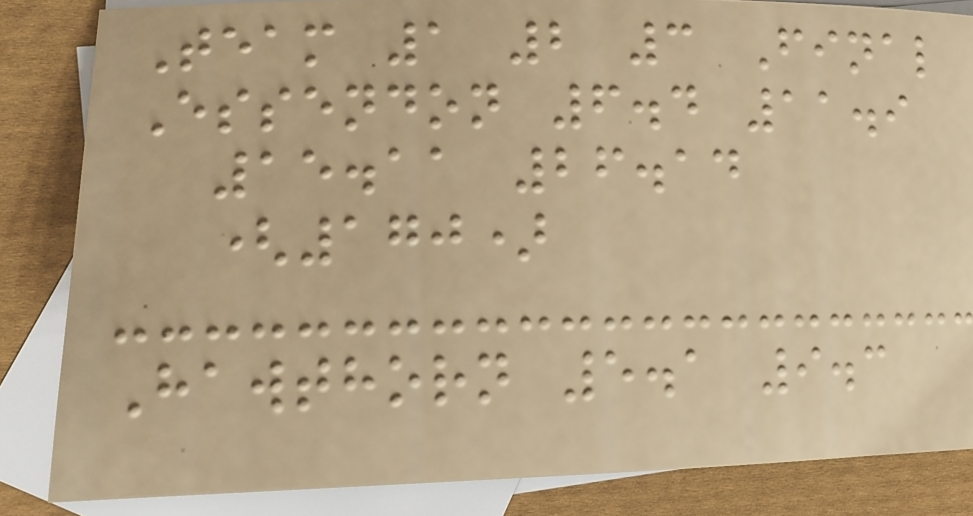Team 1 2 3 Final
Essendon 6.4 11.9
15.11 26.14
(170)
Hawthorn 5.1 9.3
